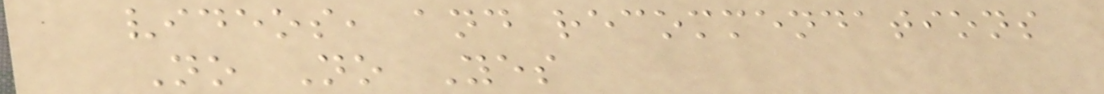videos, and recommendations
No No Yes
